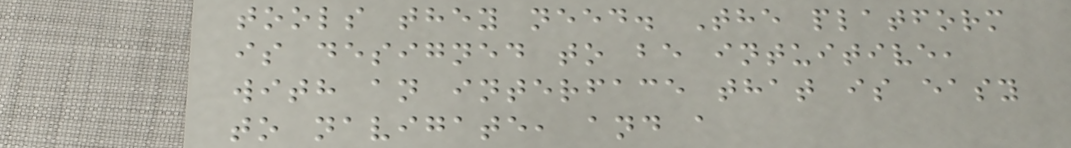tools they need. The platform
is designed to be intuitive,
with an interface that is easy
to navigate, and a
